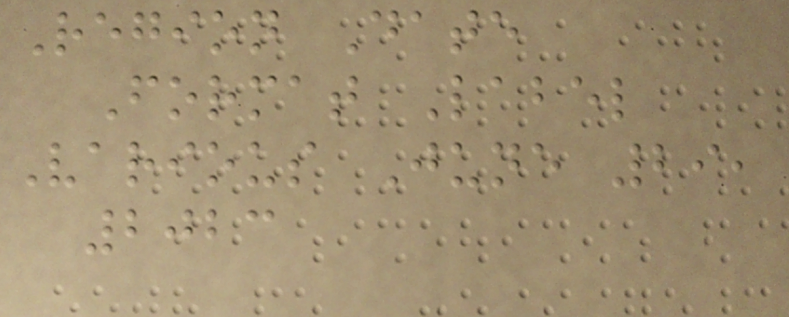Region Date
Format Label
Various June 29,
2023
